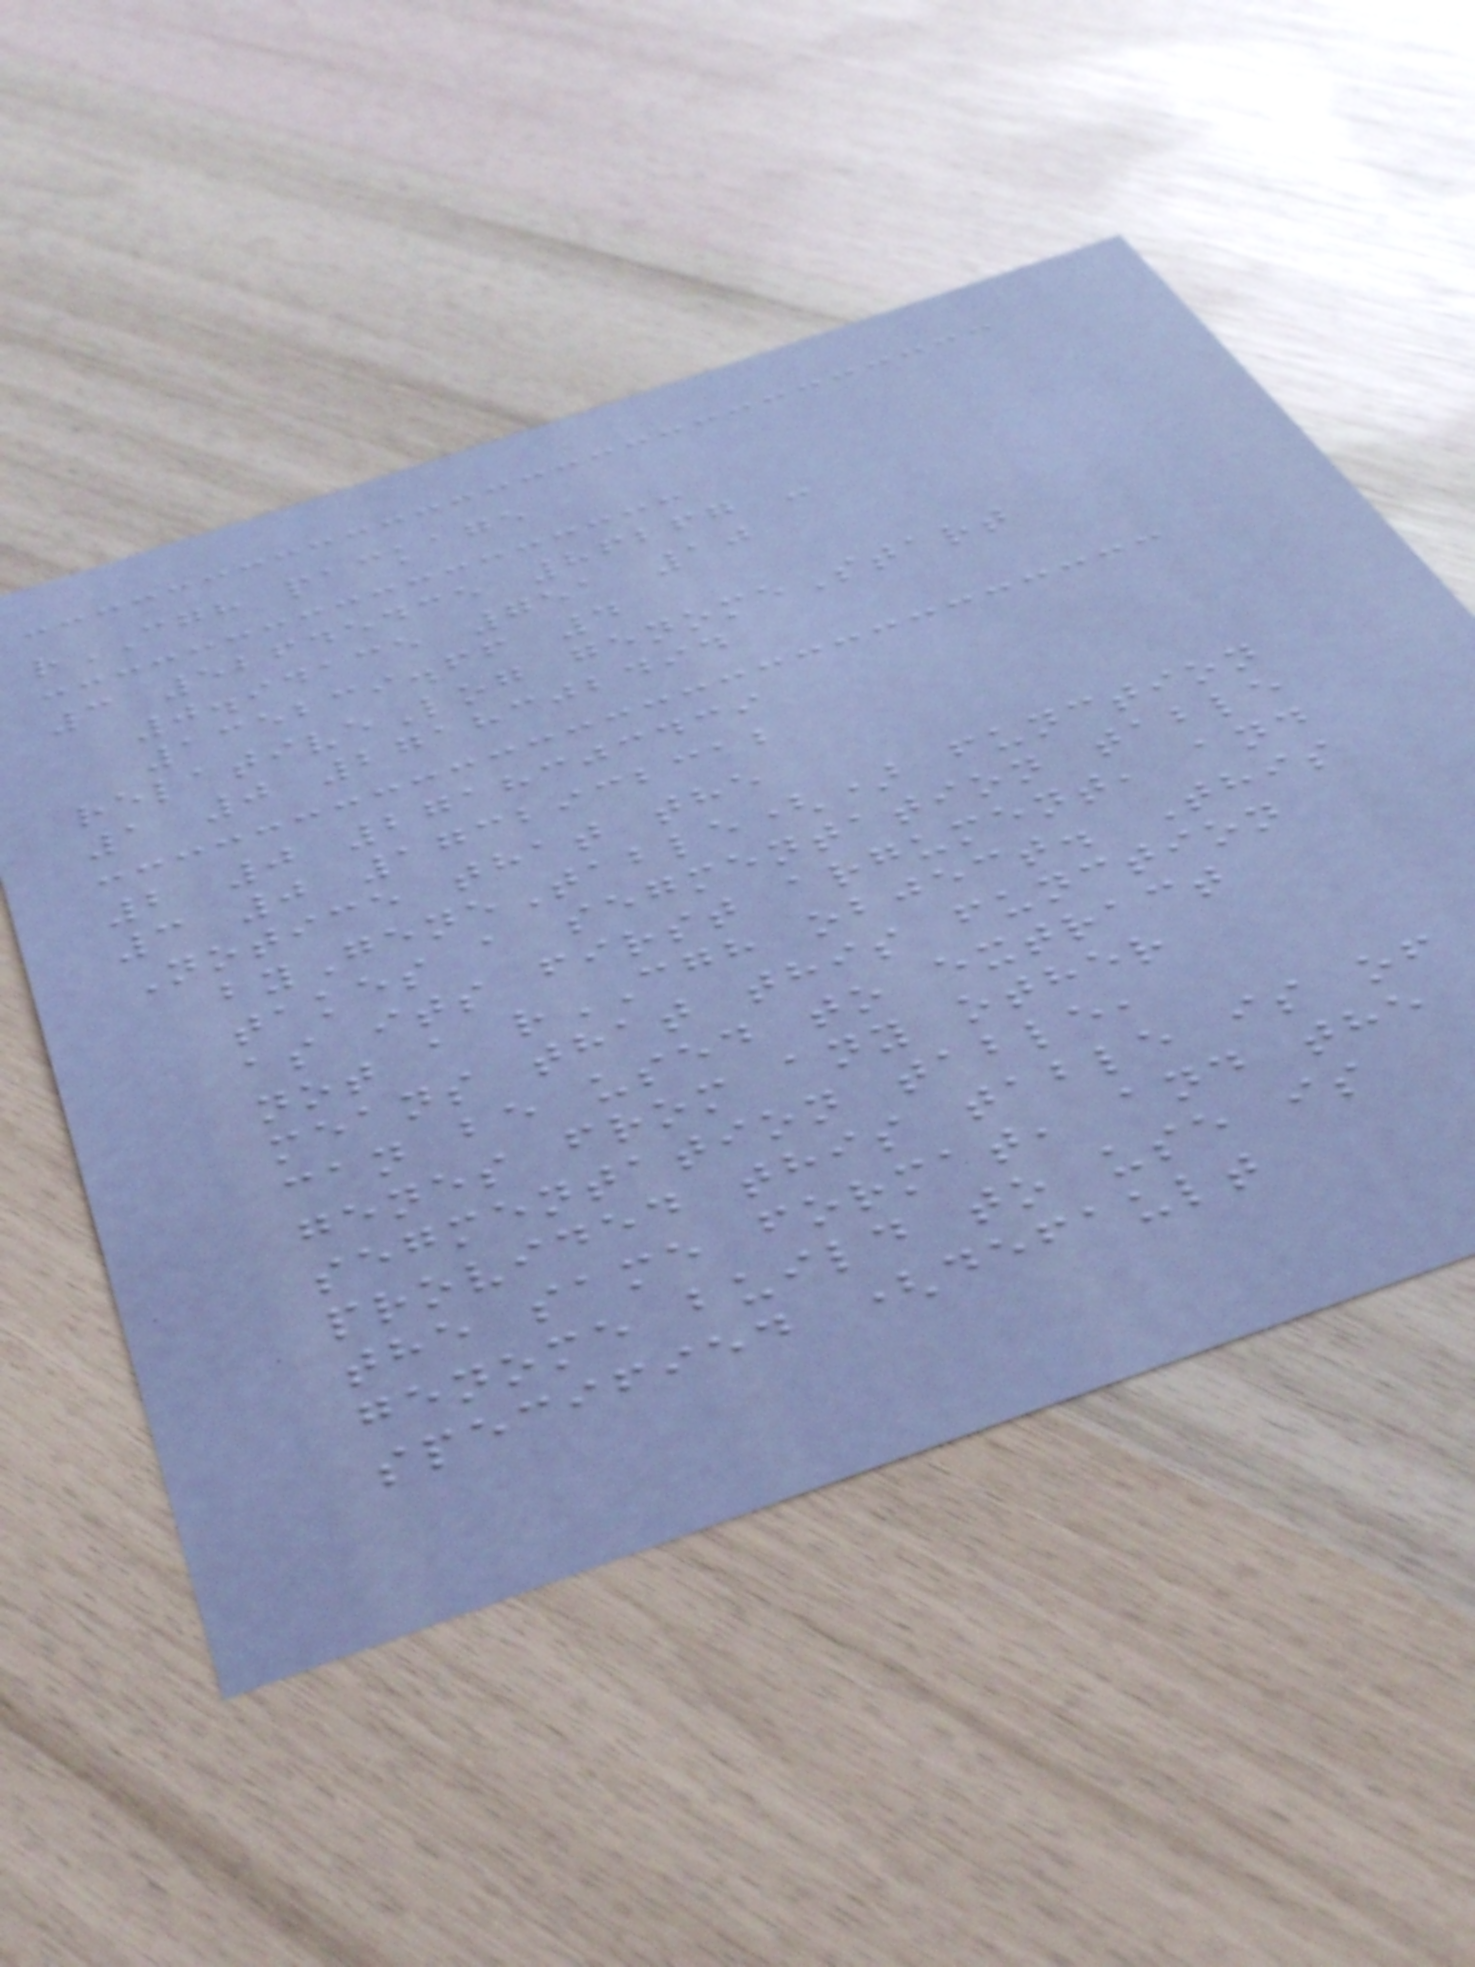rCGH package
3 52645435 86267 -
0.94135 751 10
135239.66 4
relativeLog genomeStart
1 0 2718302494
2 0 2718303439
3 0 1732932312
Notice that the
byGeneTable() function
takes a segmentation table
as its first argument, and
not a rCGH object. This
means that this function
can be used to extract
genes from any other
segmentation table,
provided this table is of
the same format, and the
genome build to use is
specified (default
